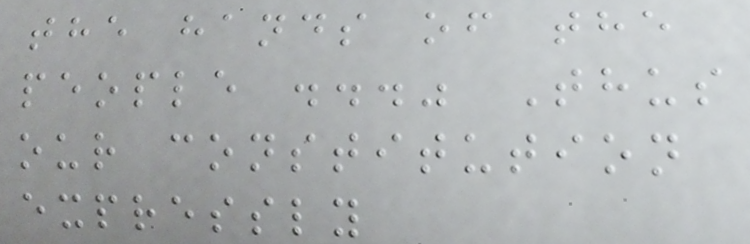the hands of the
people ..." Thus
our constitution
expressly
